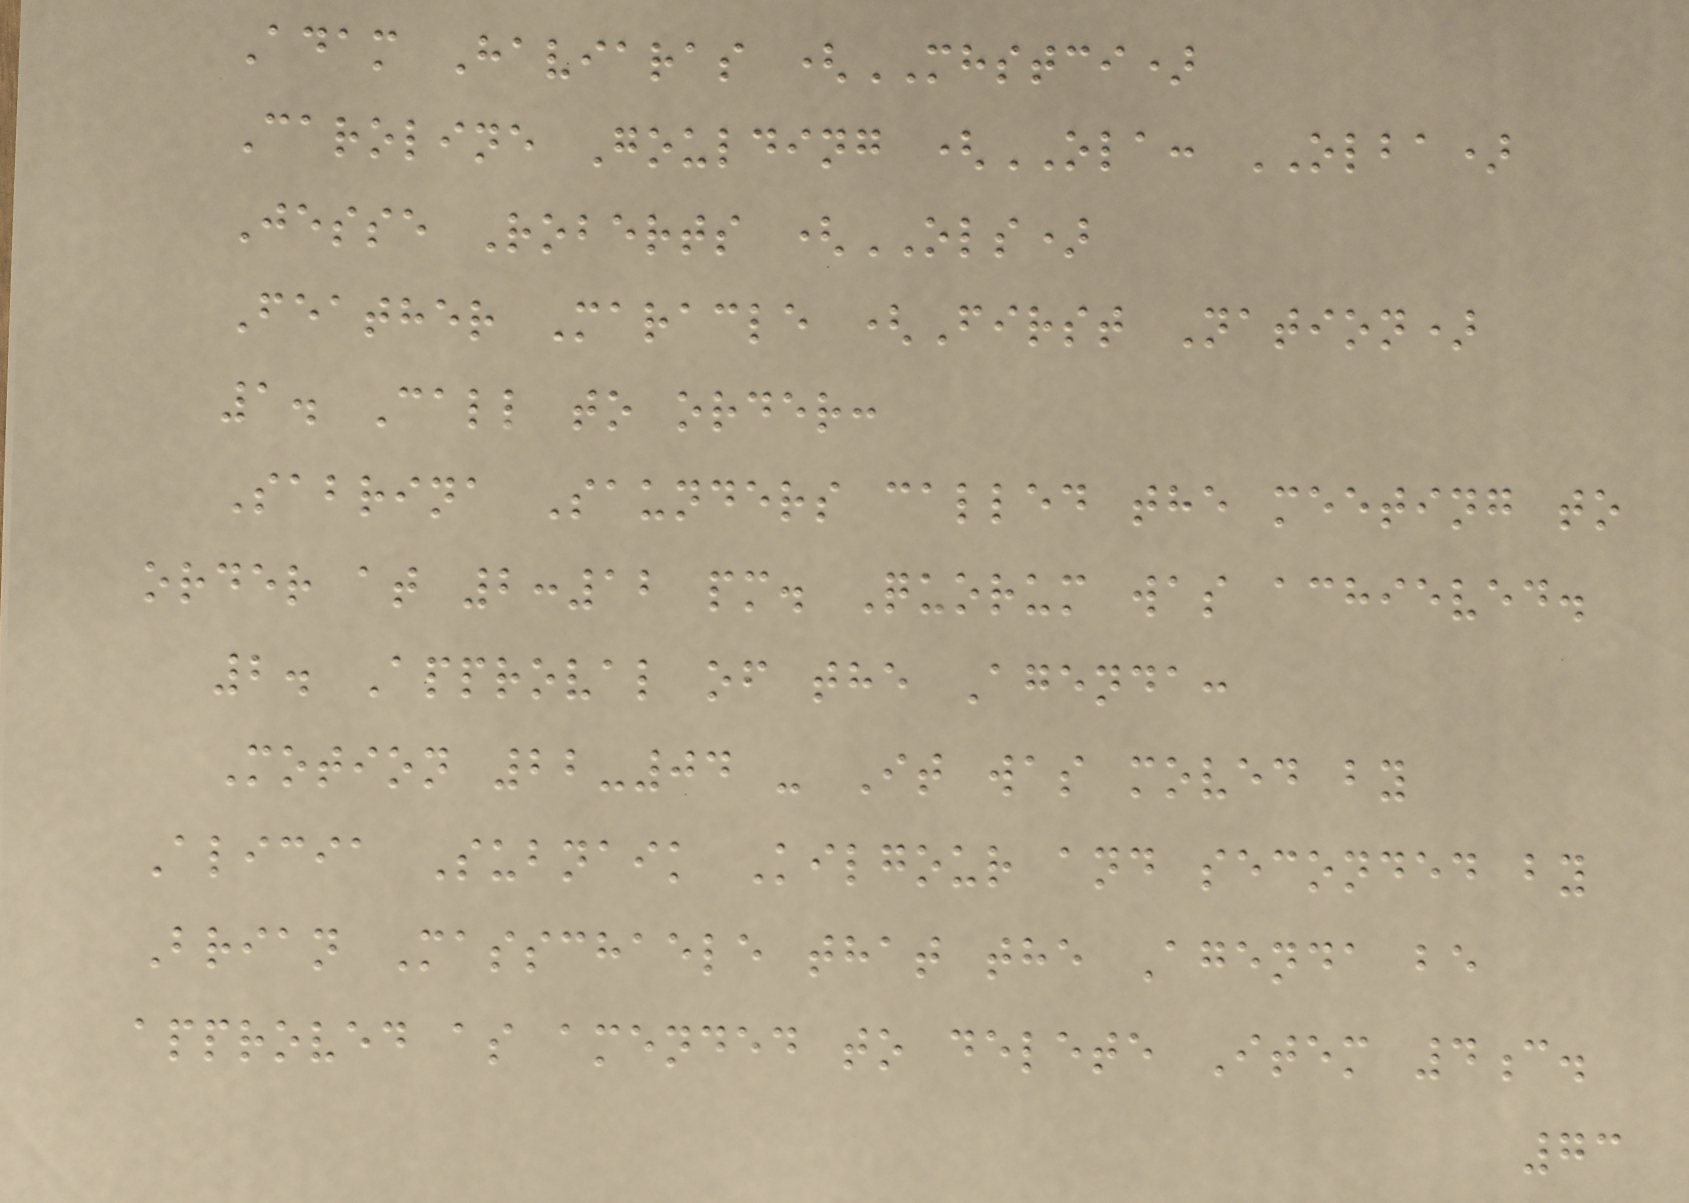Adam Haviaras (MHSTCI)
Caroline Goulding (OLA: OLBA)
Jesse Roberts (OLS)
Feather Maracle (First Nation)
1. Call to order:
Sabrina Saunders called the meeting to
order at 2:12 pm. Quorum was achieved.
2. Approval of the Agenda:
Motion 22-04 - It was moved by
Alicia Subnaik Kilgour and seconded by
Brian Masschaele that the Agenda be
approved as amended to delete Item 4c.
73
